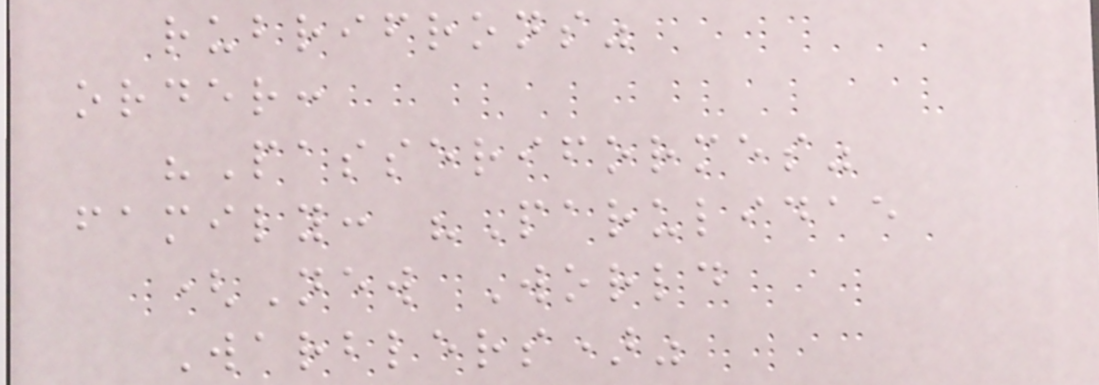rubrifrons"
order:
"Passeriformes"
family: "Parulidae
(New World
Warblers)"
